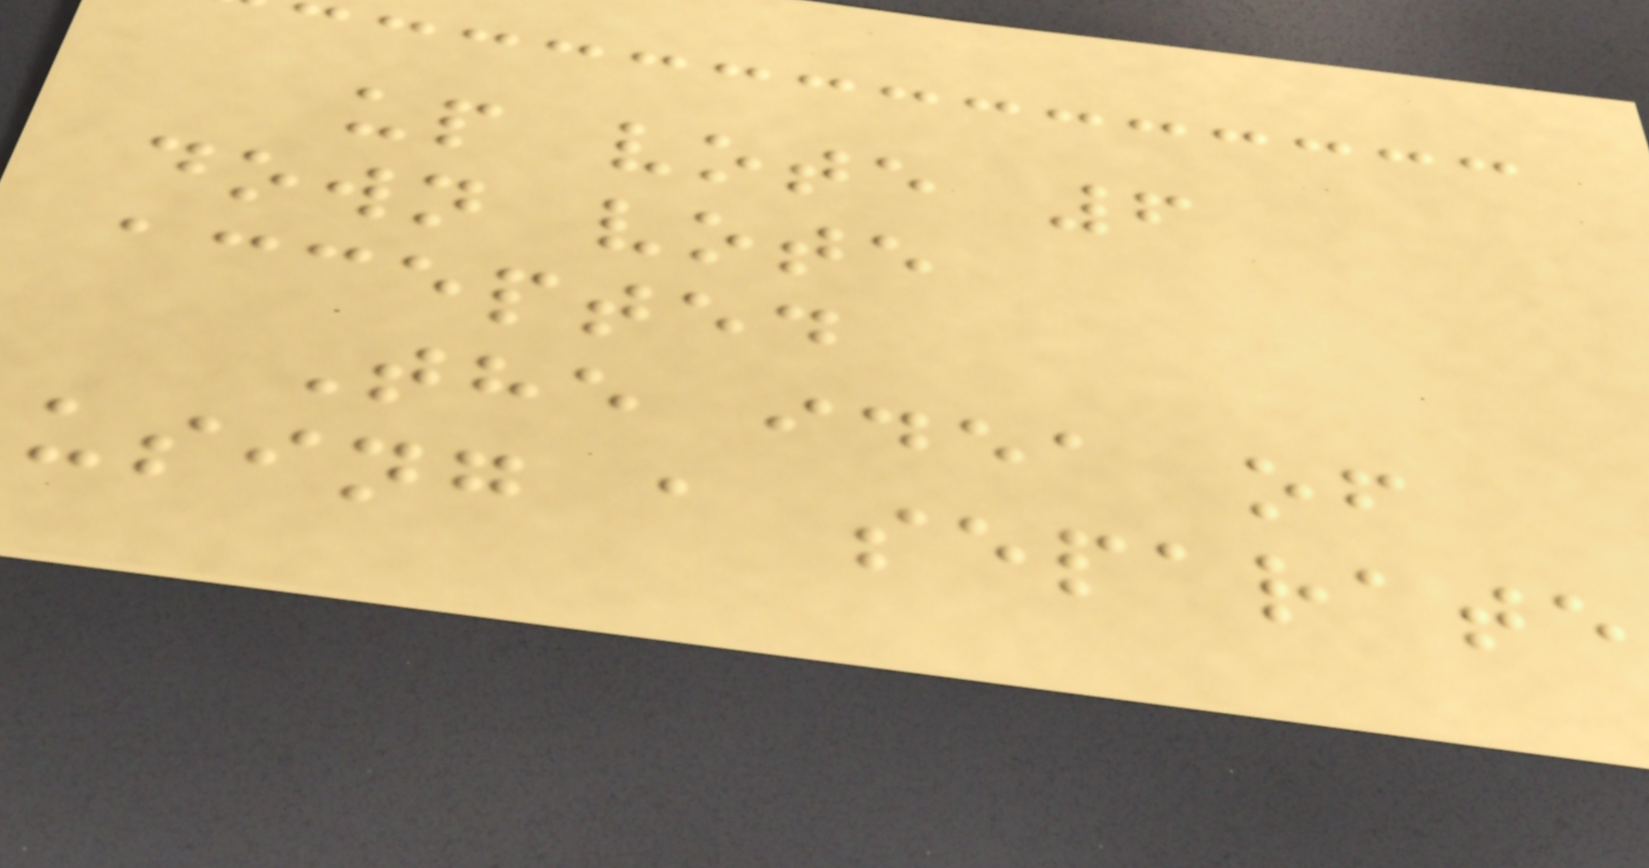up vote 6
down vote
accepted
The idea of
using a separate
